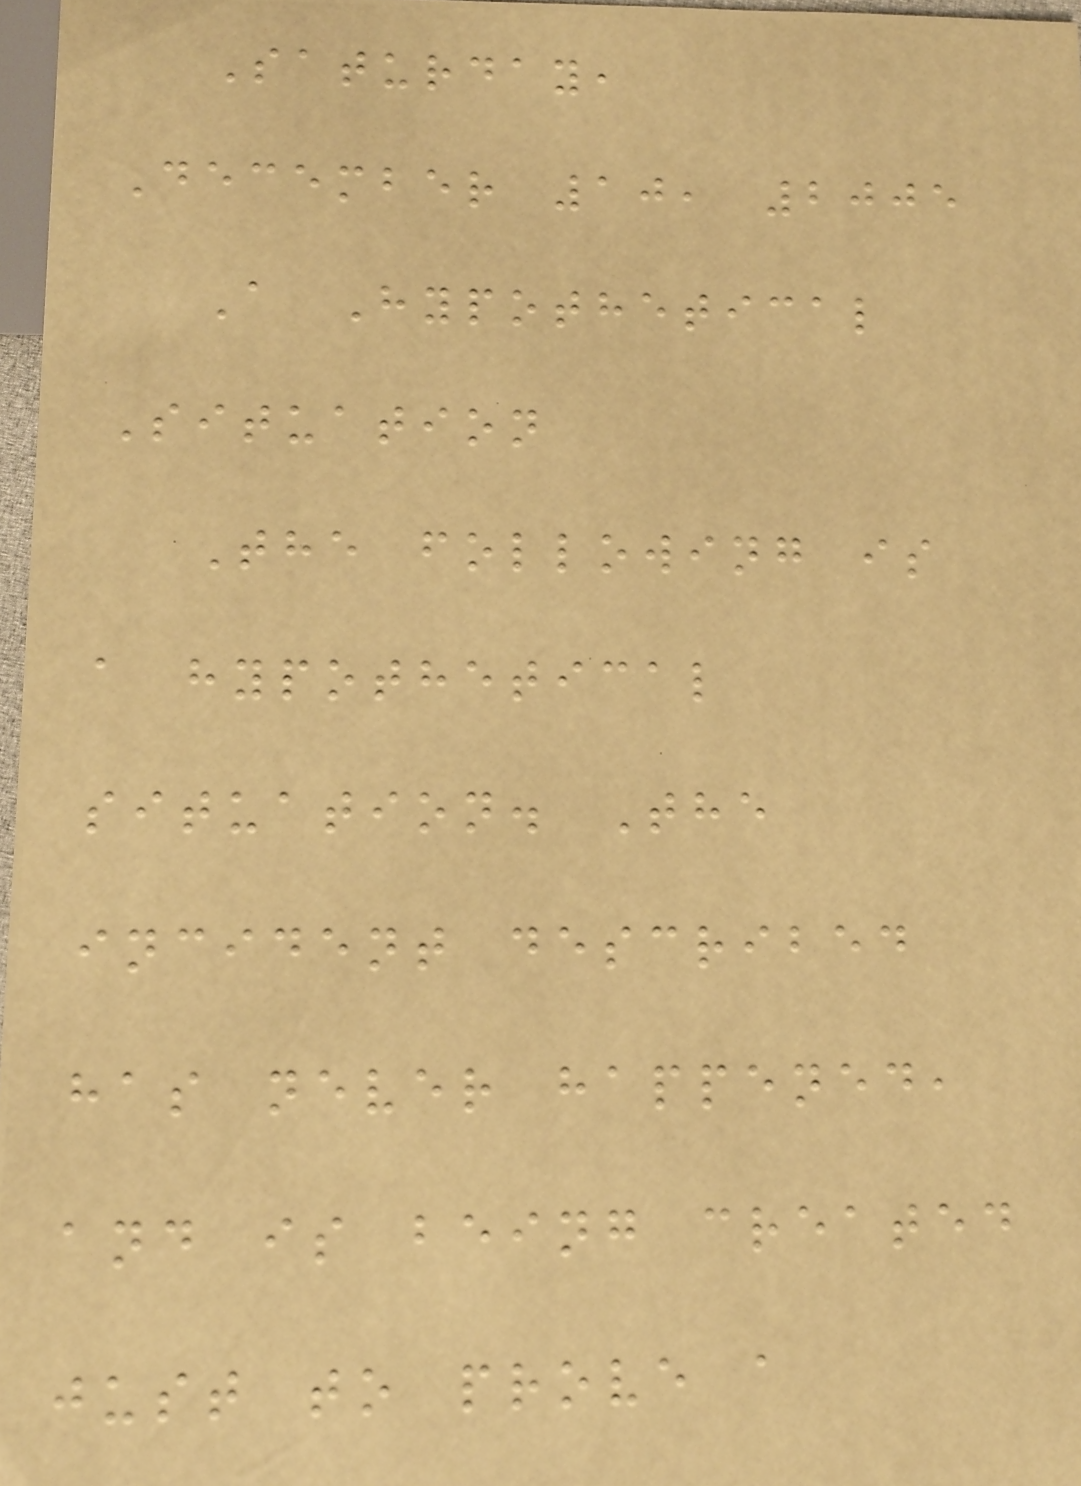Saturday,
December 10, 2005
A Hypothetical
Situation
The following is
a hypothetical
situation. The
incident described
has never happened,
and is being created
just to prove a
